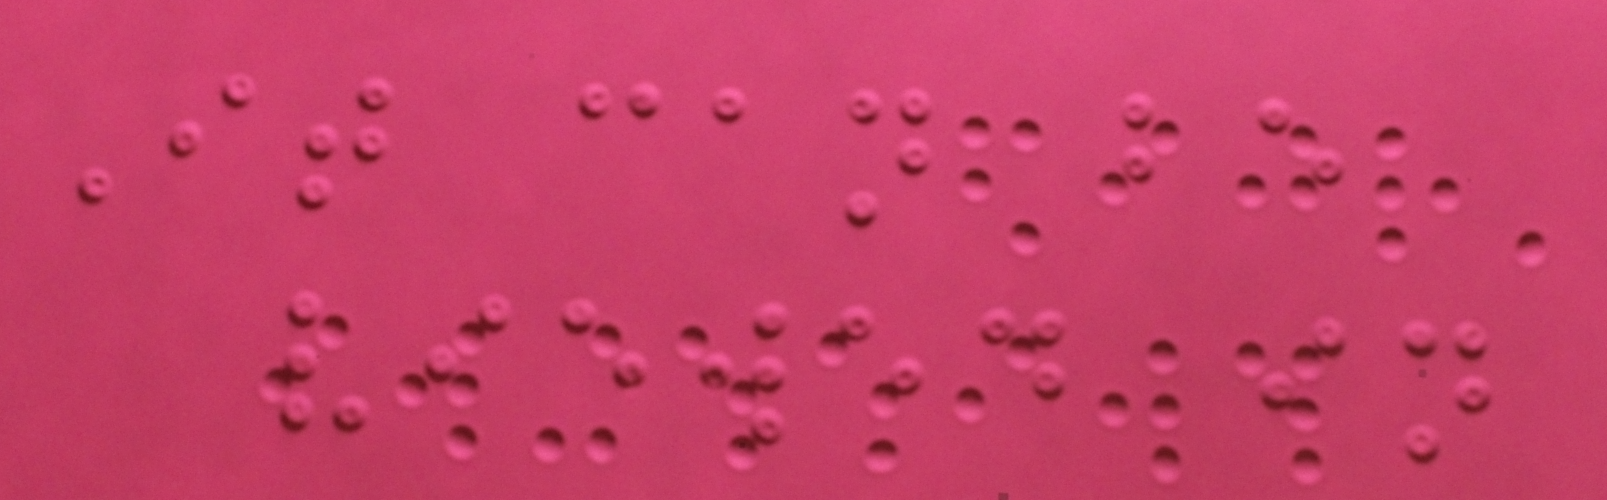It can be
viewed in
